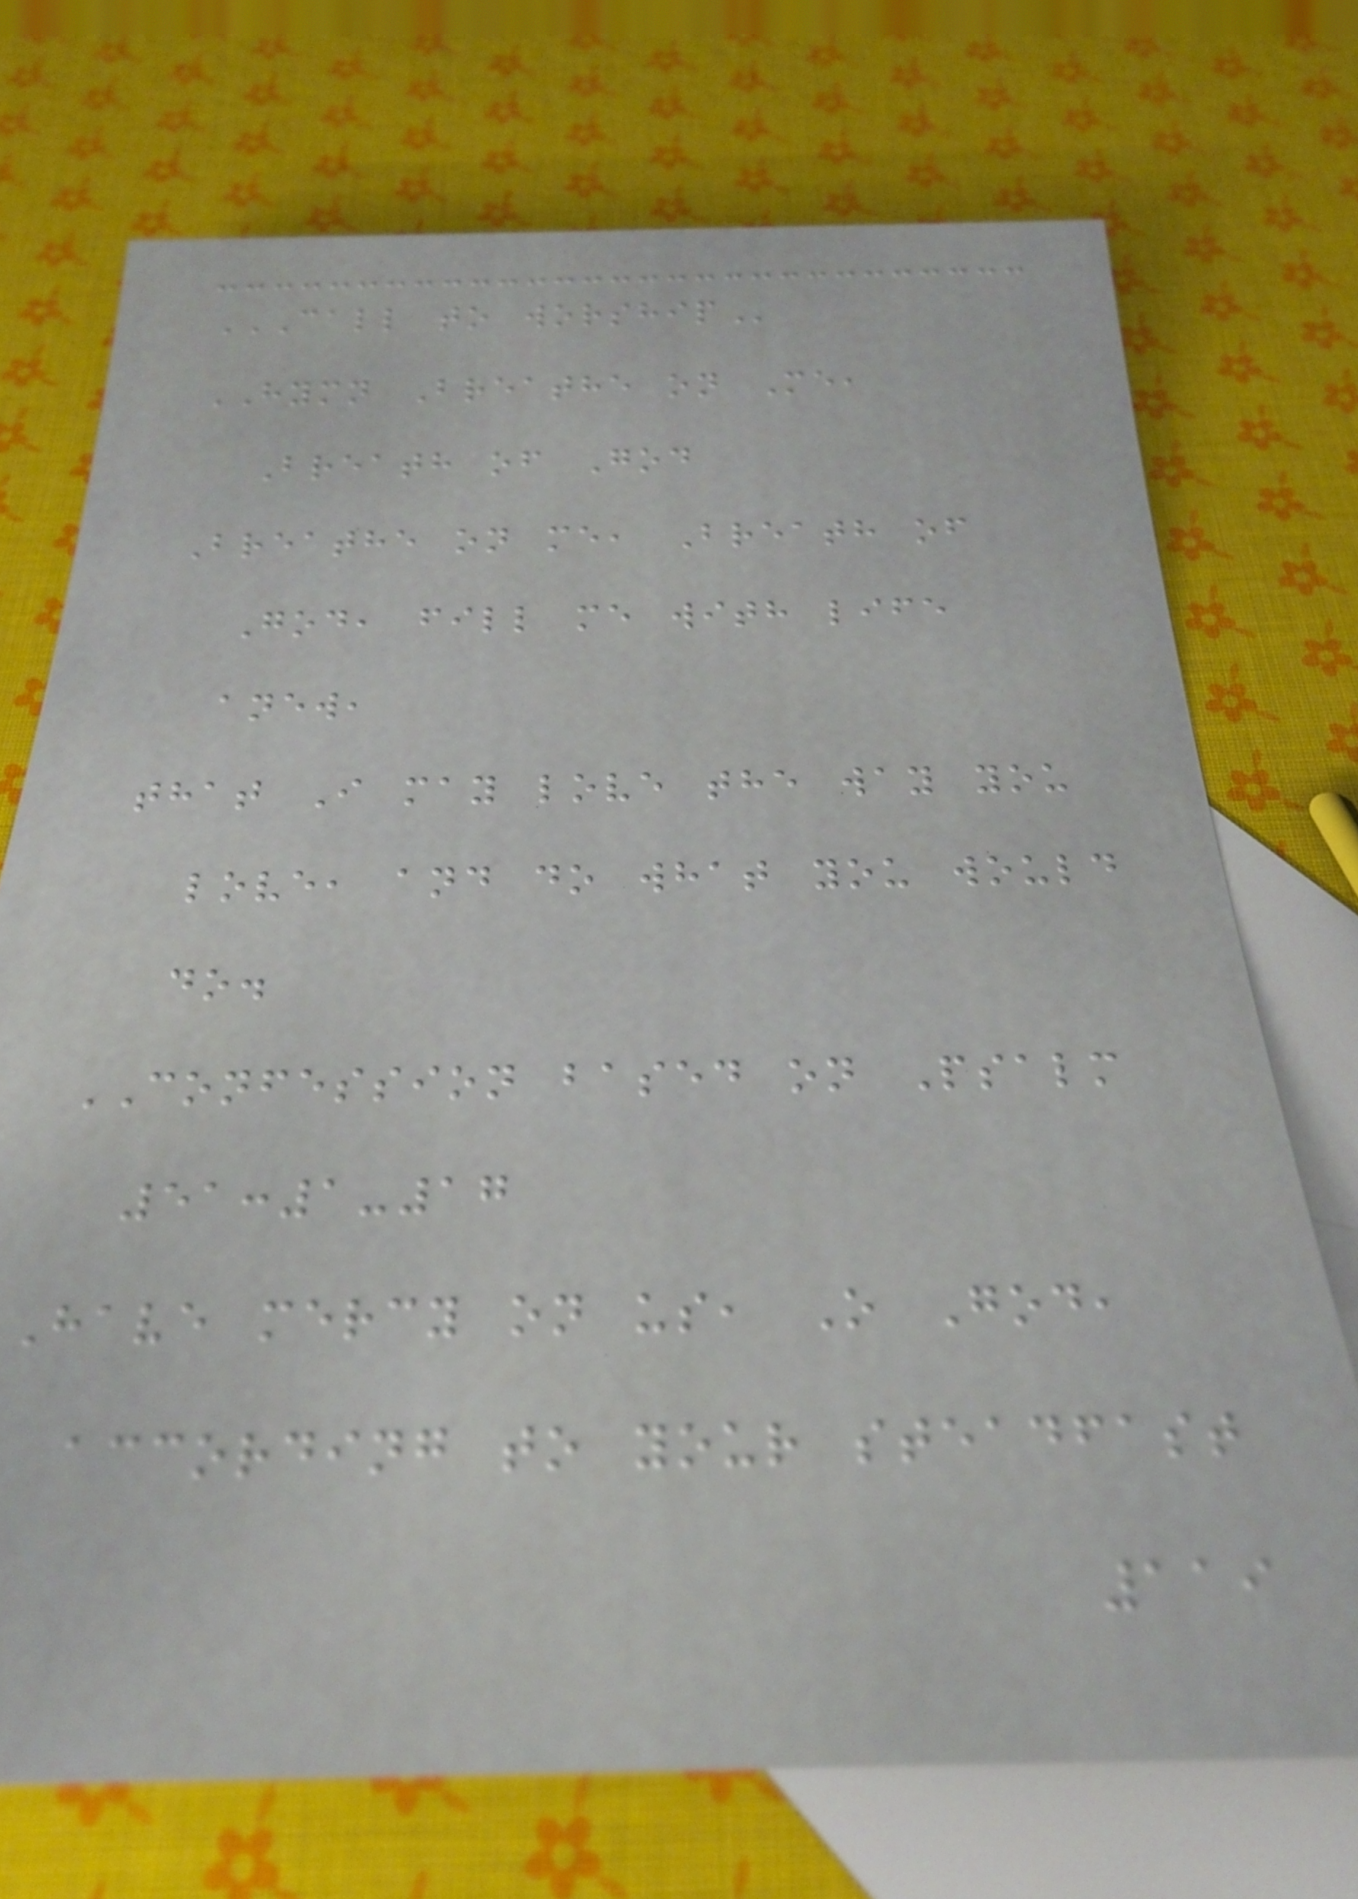CALL TO WORSHIP
HYMN Breathe on Me,
Breath of God
Breathe on me, Breath of
God, fill me with life
anew,
that I may love the way you
love, and do what you would
do.
CONFESSION based on Psalm
51:1-17
Have mercy on us, O God,
according to your steadfast
119
